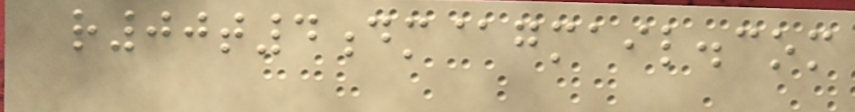r00t4dm@gmail.com
